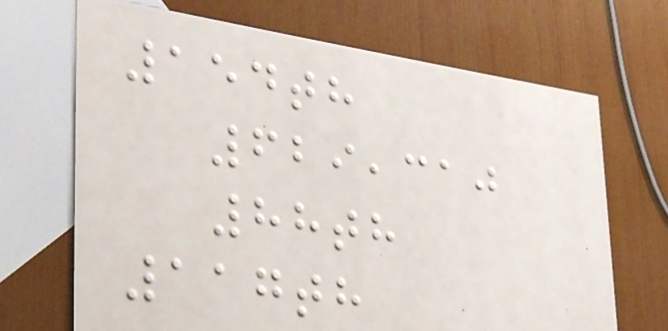154th
629,310
88th
117th
